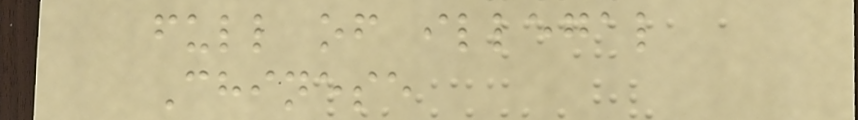full of illegal
Chinese
